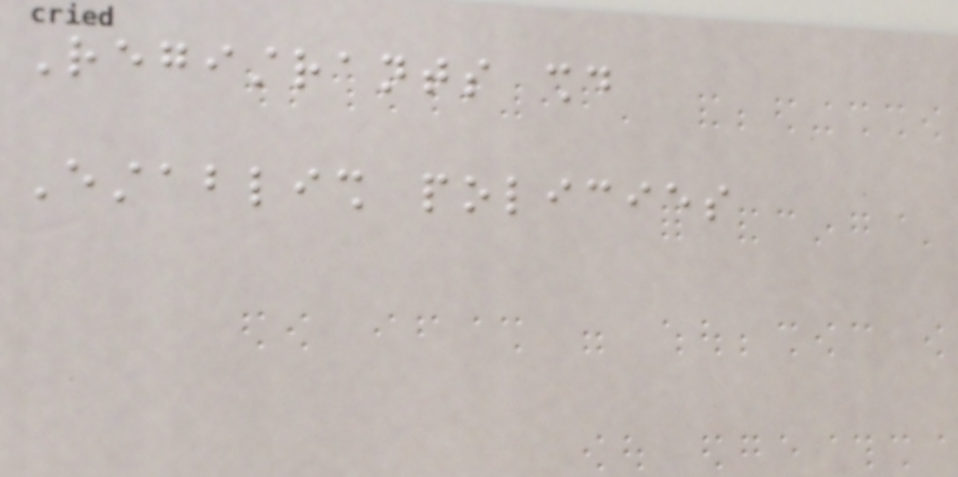Registrants should
Establish policies
